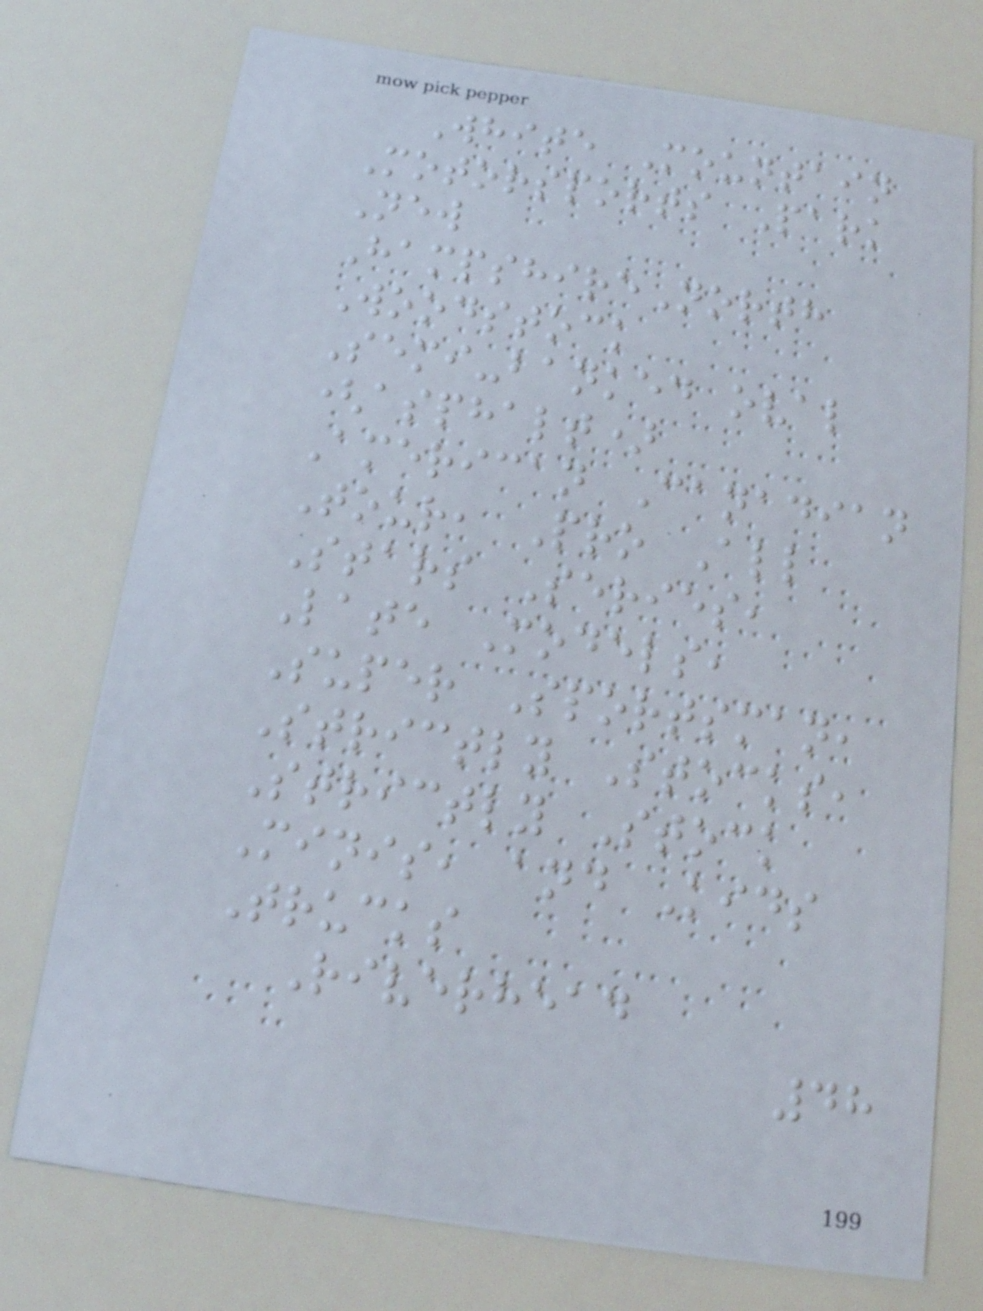White Mountain
Motorsports Park
New
HampshireNorth
Woodstock
Semi-banked oval
(asphalt)
American Canadian
Tour, Pro All
Stars Series,
Late Models,
Super Sportsman,
Strictly Stocks,
Strictly Stock
Minis, and Kids
Trucks
Riverhead
48
